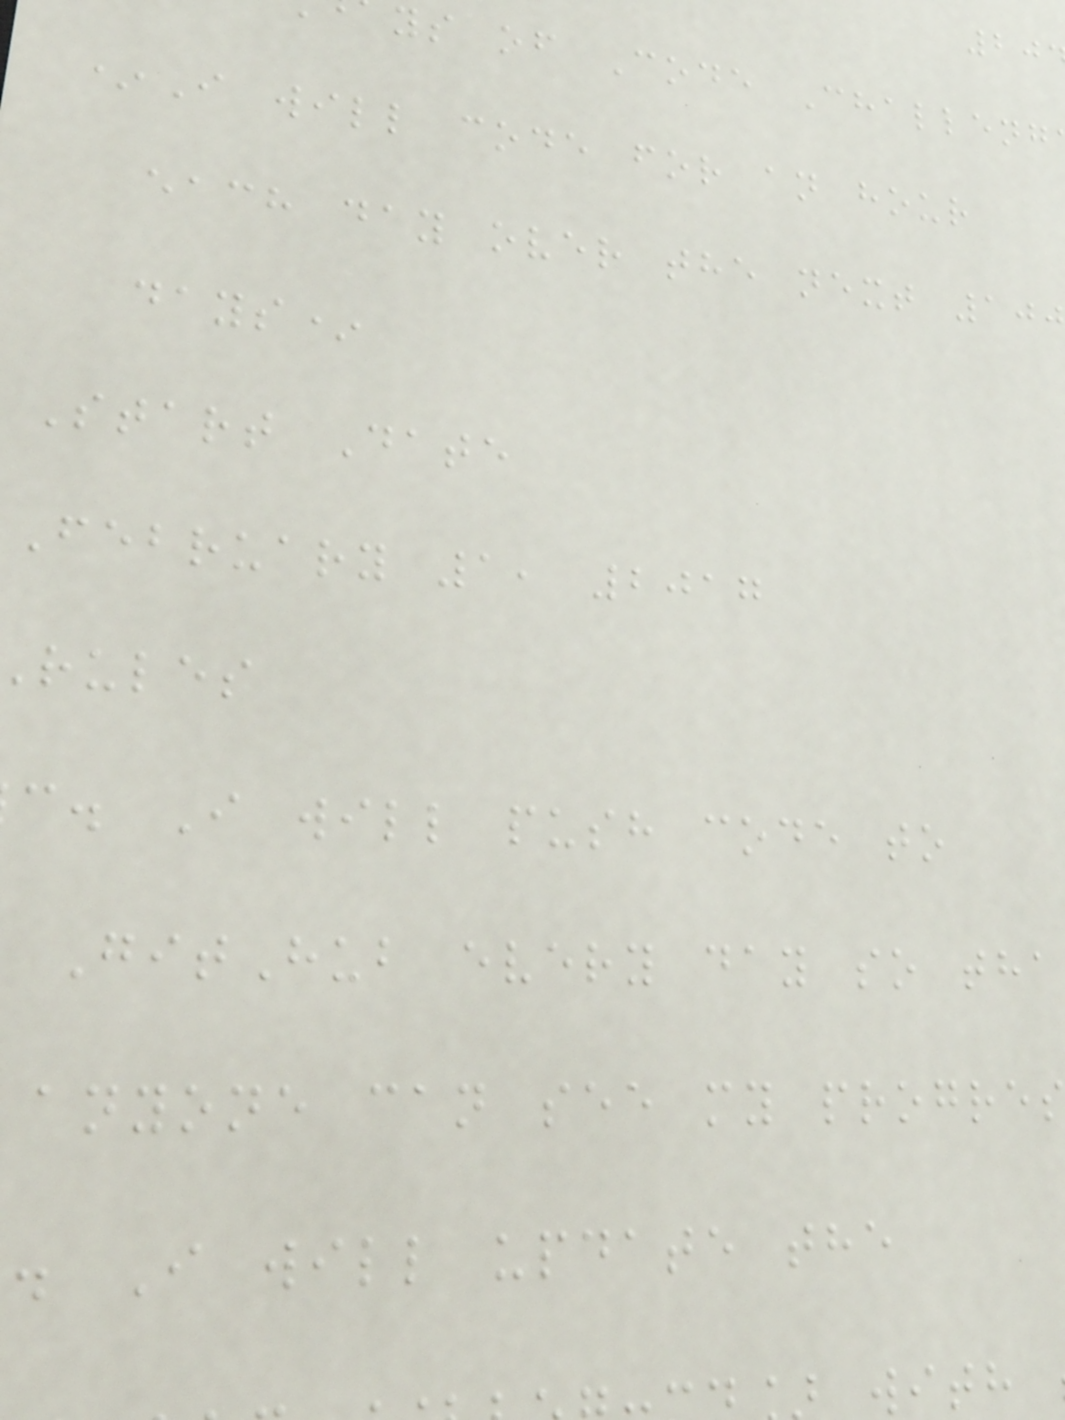ys of Code Challeng
*I will code for an hour
each day over the next 10
days*
Start Date
February 1, 2017
rules
c. I will push code to
GitHub every day so tha
anyone can see my progre
. I will update the
